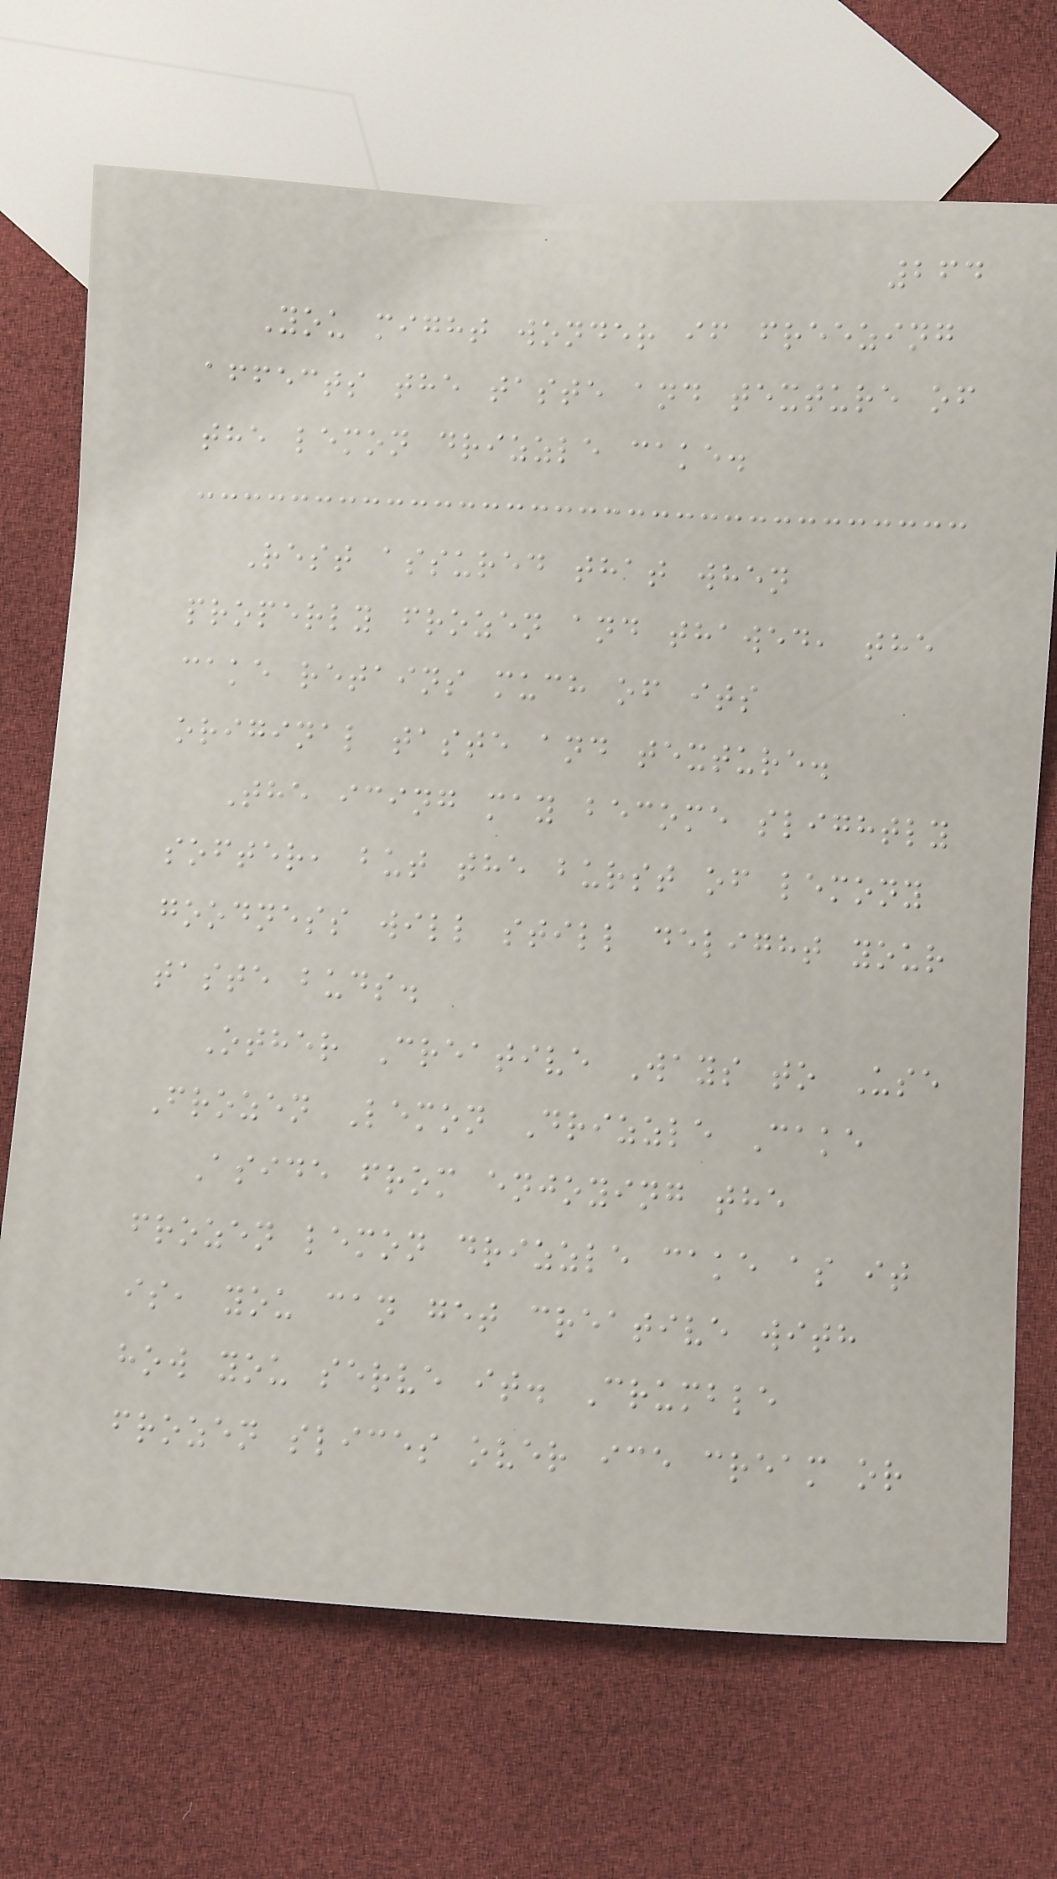264
You might wonder if freezing
affects the taste and texture of
the lemon drizzle cake.
Rest assured that when
properly frozen and thawed, the
cake retains much of its
original taste and texture.
The icing may become slightly
softer, but the burst of lemony
goodness will still delight your
taste buds.
Other Creative Ways to Use
Frozen Lemon Drizzle Cake
Aside from enjoying the
frozen lemon drizzle cake as it
is, you can get creative with
how you serve it. Crumble
frozen slices over ice cream or
